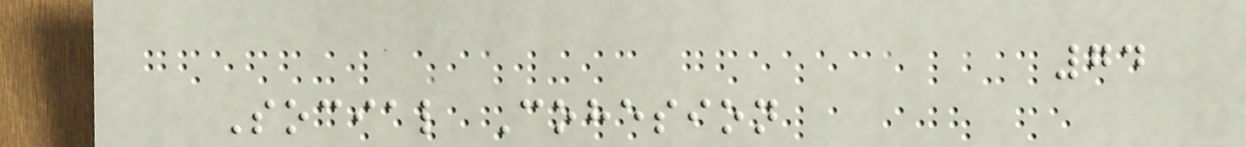74
Social Cohesion
